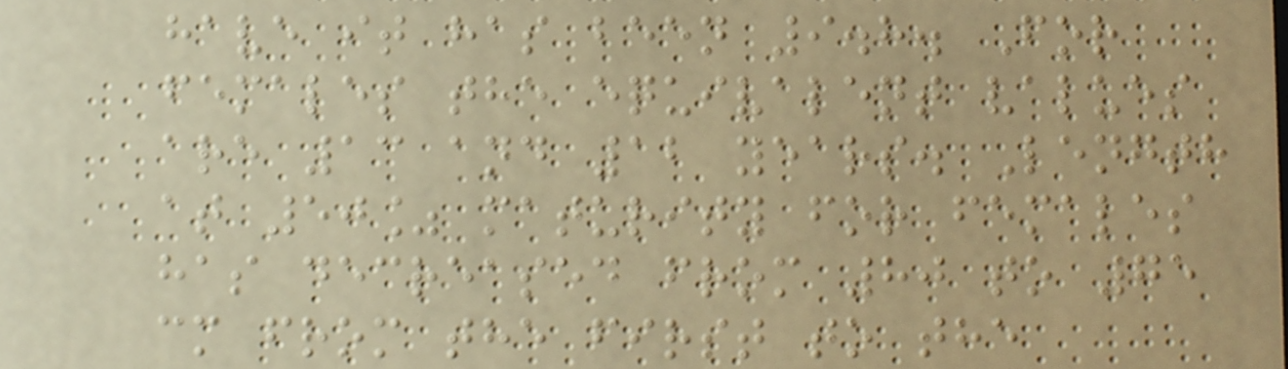have it has been 9.8. For
females the equivalent values
are 13 and 12 years. Length
at 50% maturity for females
has decreased from 80 to 75
cm from the first to the
